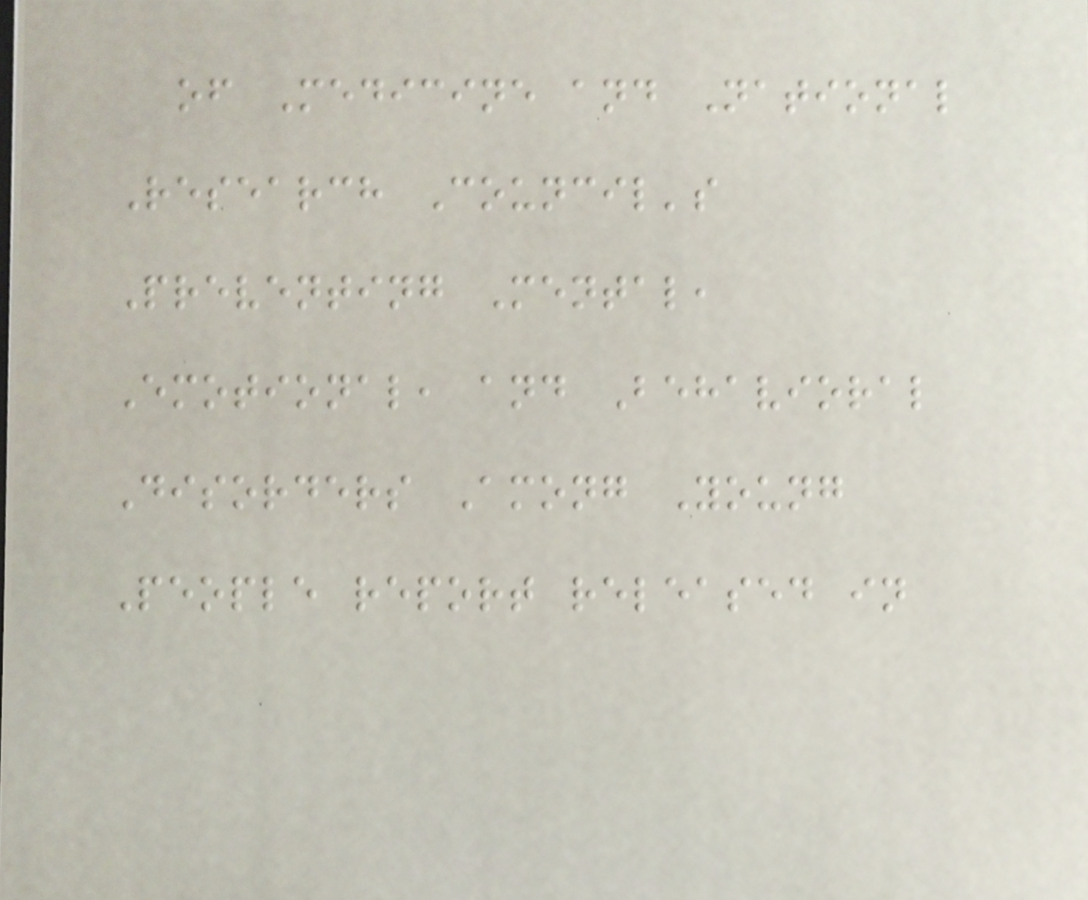of Medicine and National
Research Council's
Preventing Mental,
Emotional, and Behavioral
Disorders Among Young
People report released in
